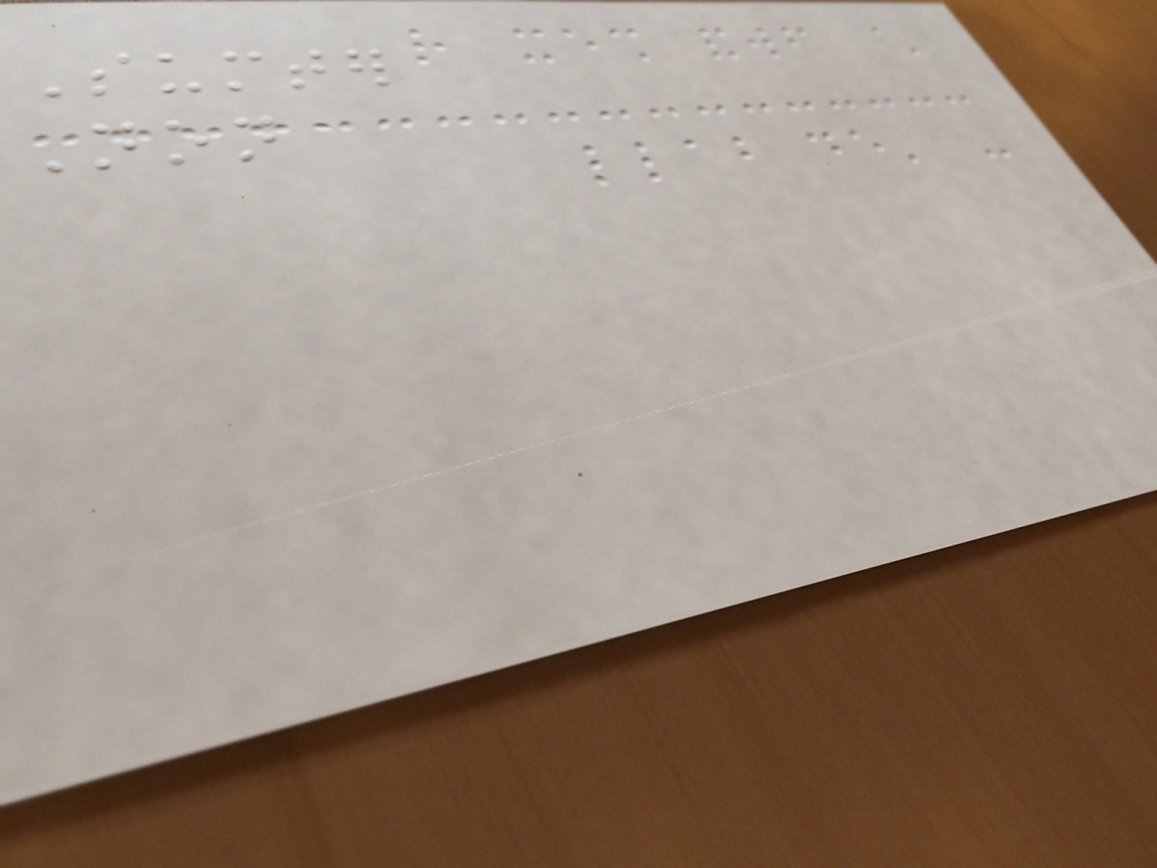Sumter
Non
